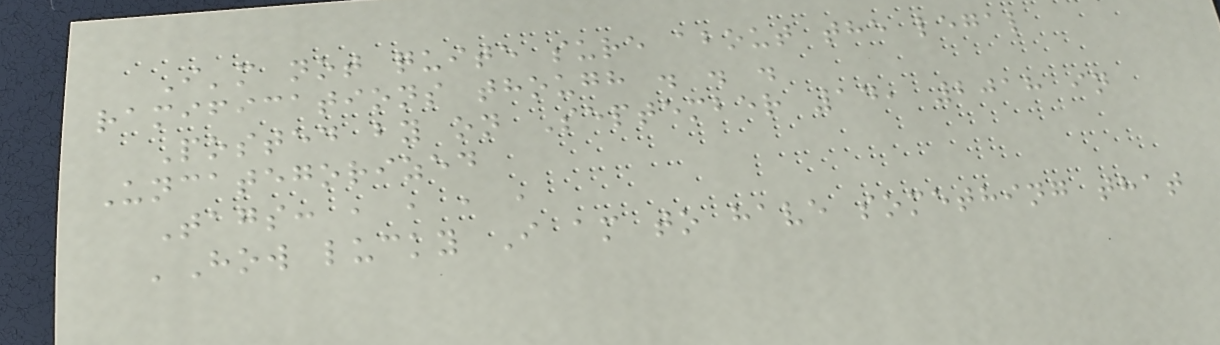I'm not quite sure about the legal
ramifications though . . .
Posted by on September 14, 2018 in
Uncategorized
Tags: , , , ,
'How lucky I am to have something that
